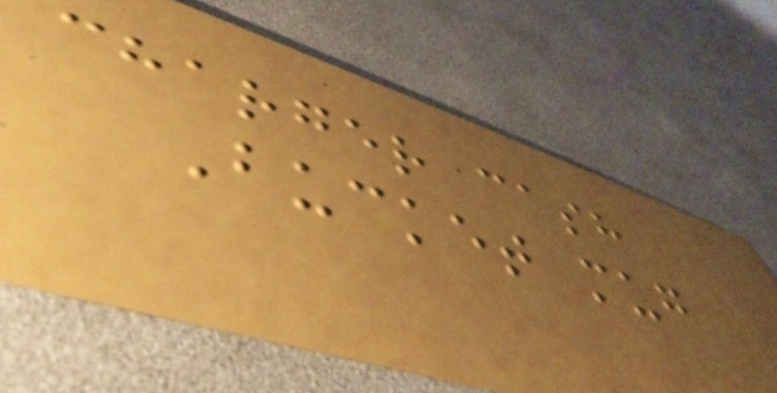charger cash
Bucket mug
